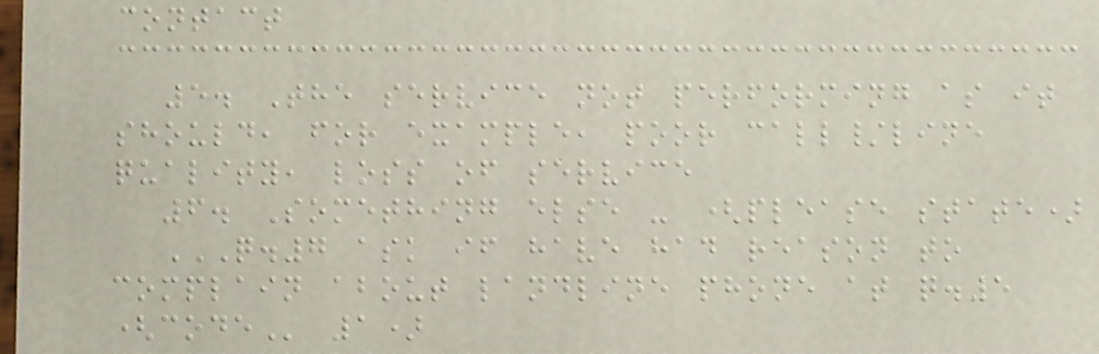contact
5. The service not performing as it
should, for example, poor call/line
quality, loss of service
6. Something else - (please state)
Q.7 ASK IF HAVE HAD REASON TO
COMPLAIN ABOUT LANDLINE PHONE AT Q.5
(CODE 1)
